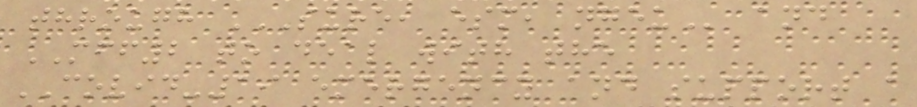through SURE, ESM, NGEU and
MFF2 to deal with the
COVID-19 emergency and support a
